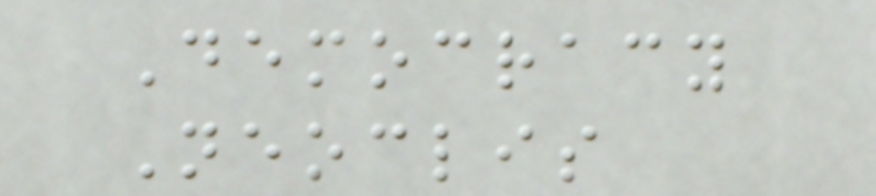Democracy
Neoclis
